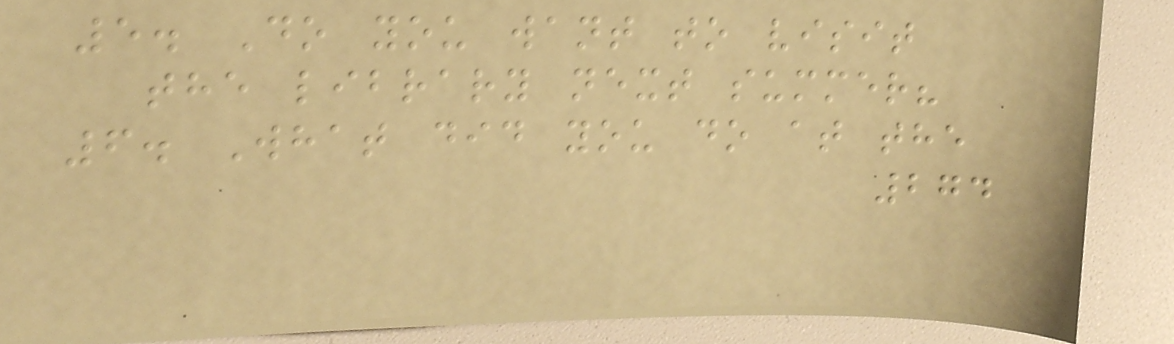5. Do you want to visit
the library next summer?
6. What did you do at the
274
